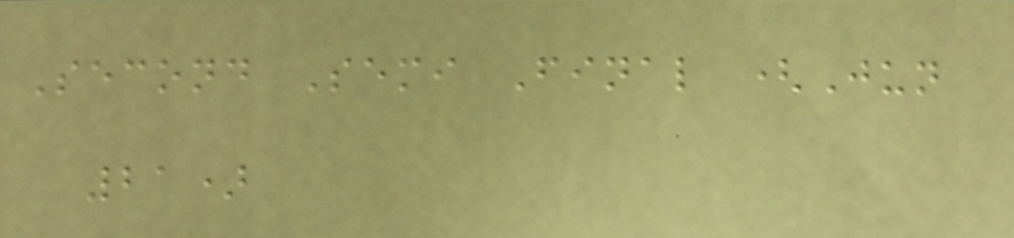Second Semi Final (Jun
21)
